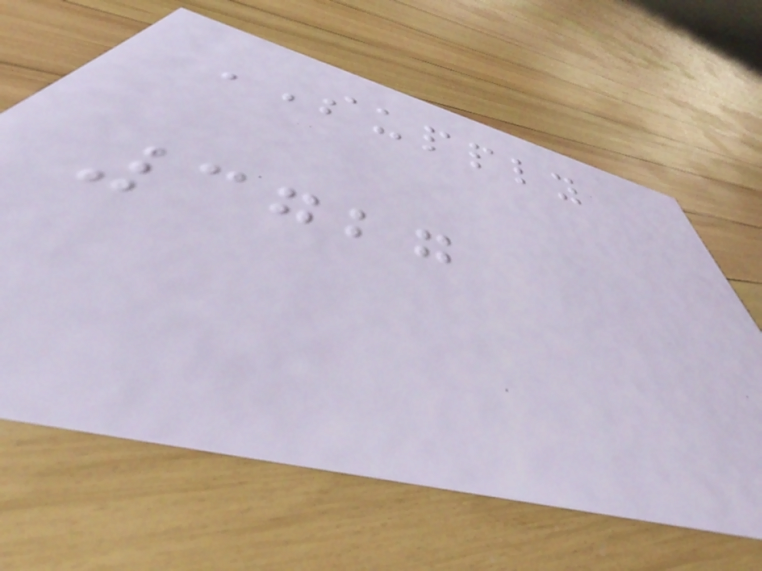SUPPLY
3727
